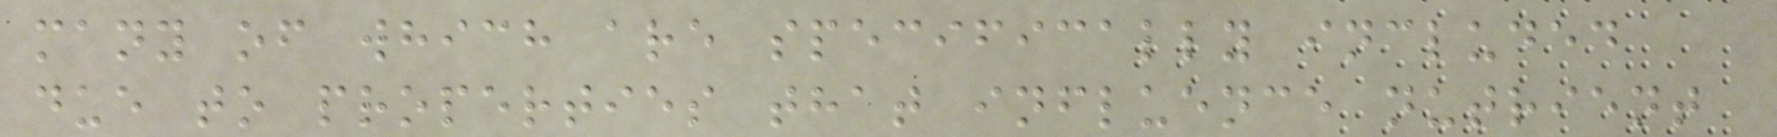many of which are specifically included
due to properties that influence nutrient
